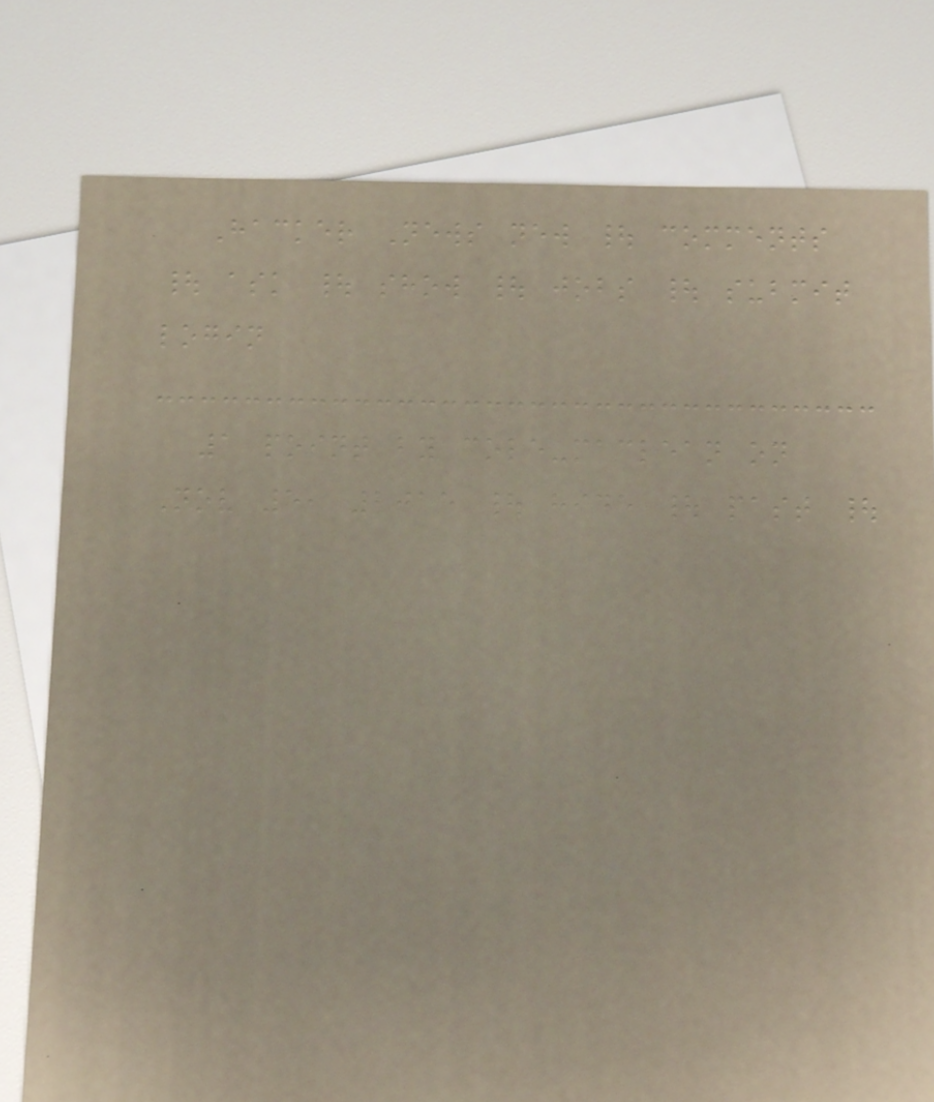Hacker News new | comments
| ask | show | jobs | submit
login
1 point by cole-maclean on
Nov 5, 2015 | hide | past |
